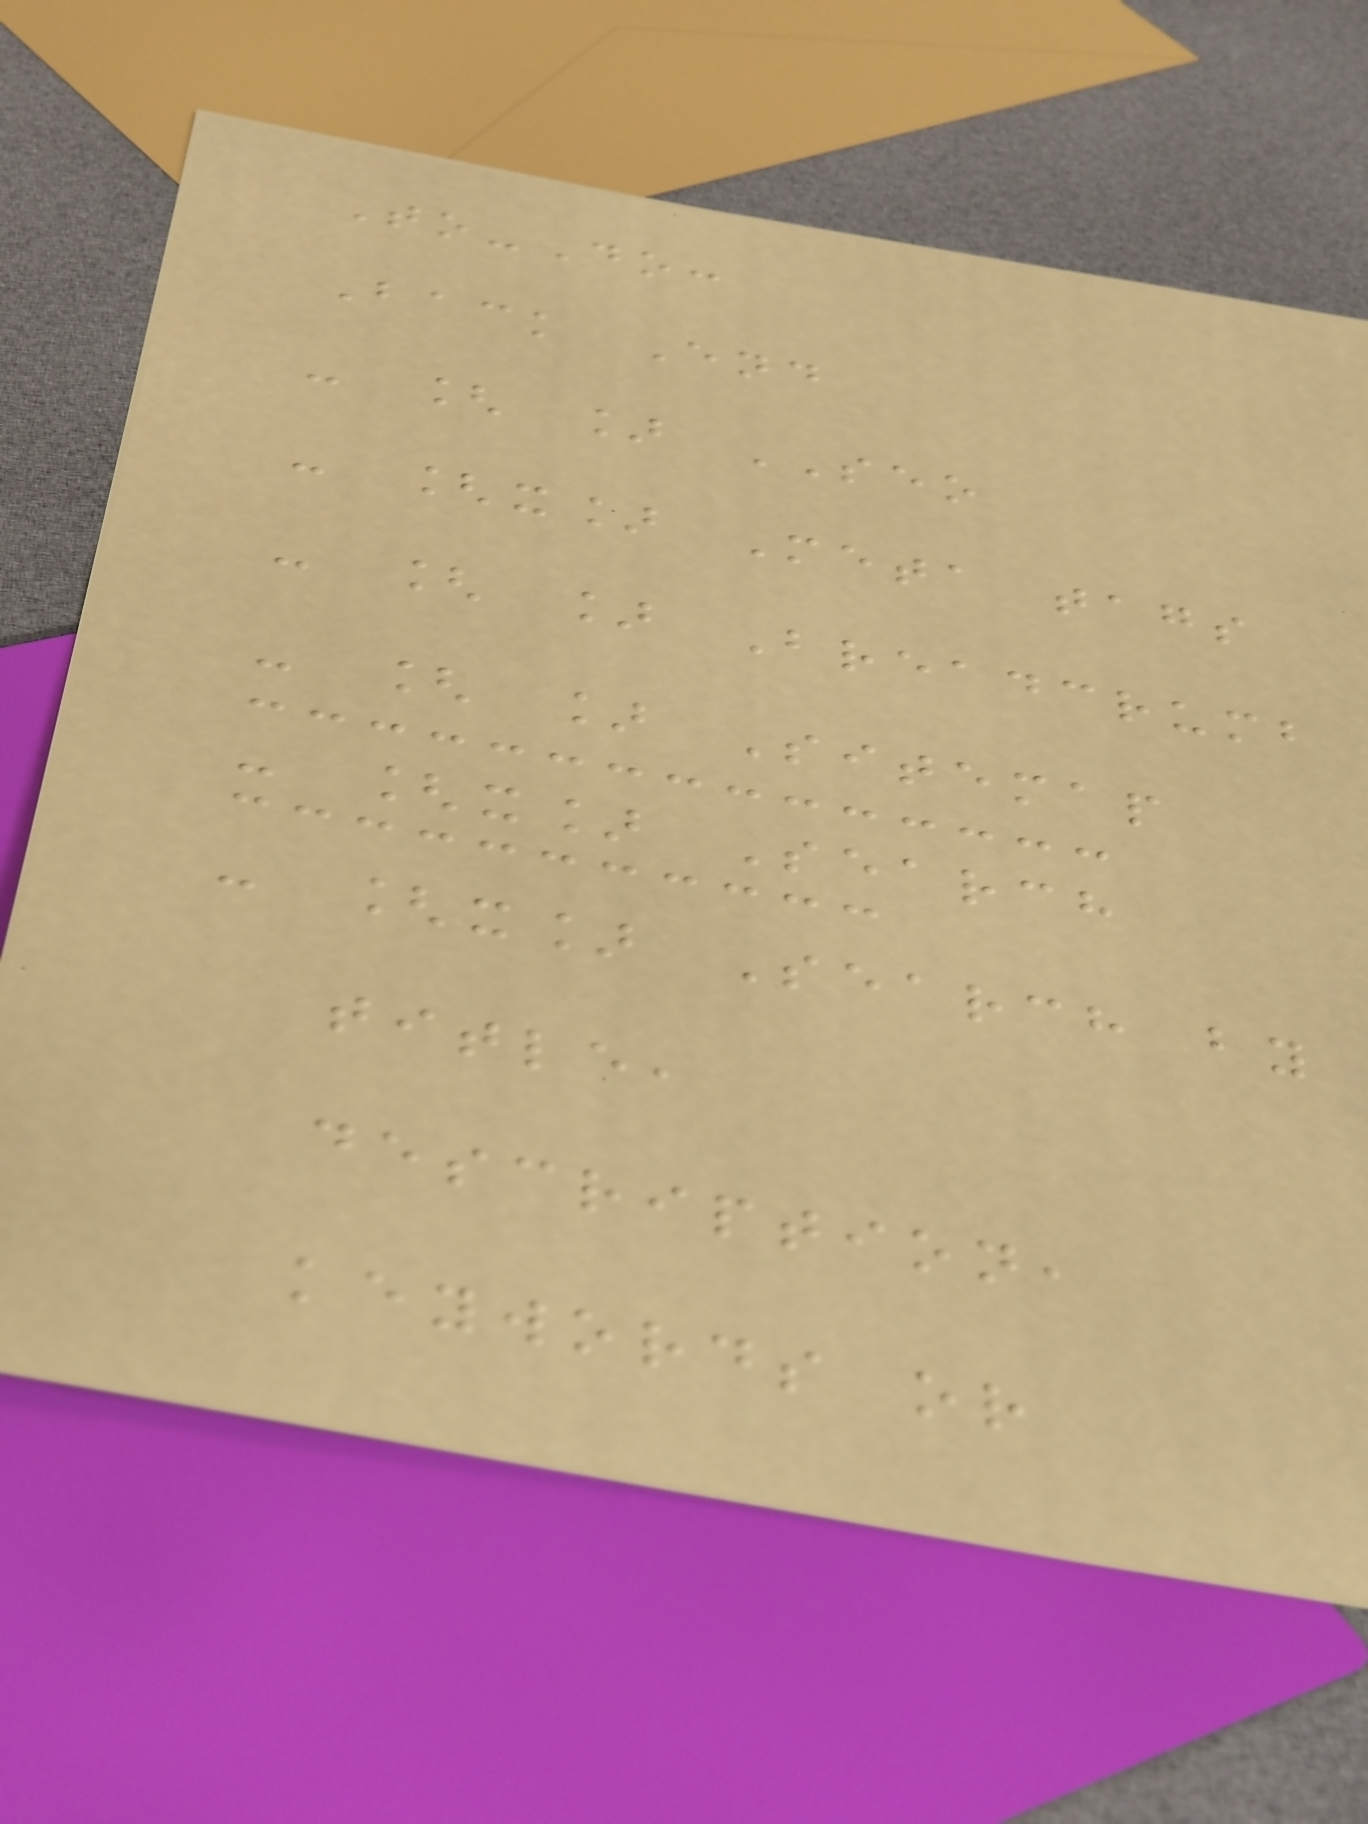To-Do:
Back End
- [ ] SEO
- [x] Meta tags
- [ ] Breadcrumb
- [ ] Sitemap
- [x] Search
- [x] Search by
title,
description,
keywords or
